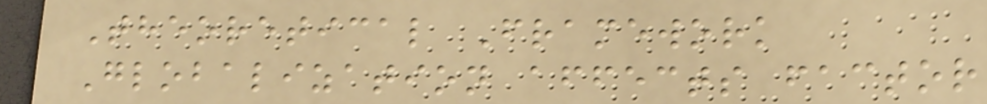Theoretical Framework
Globalization affects factor
